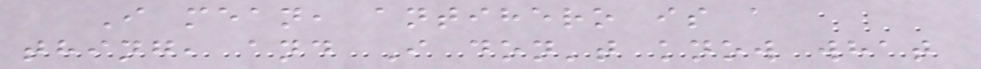I mean, antihero is a
thing, and I don't know what
